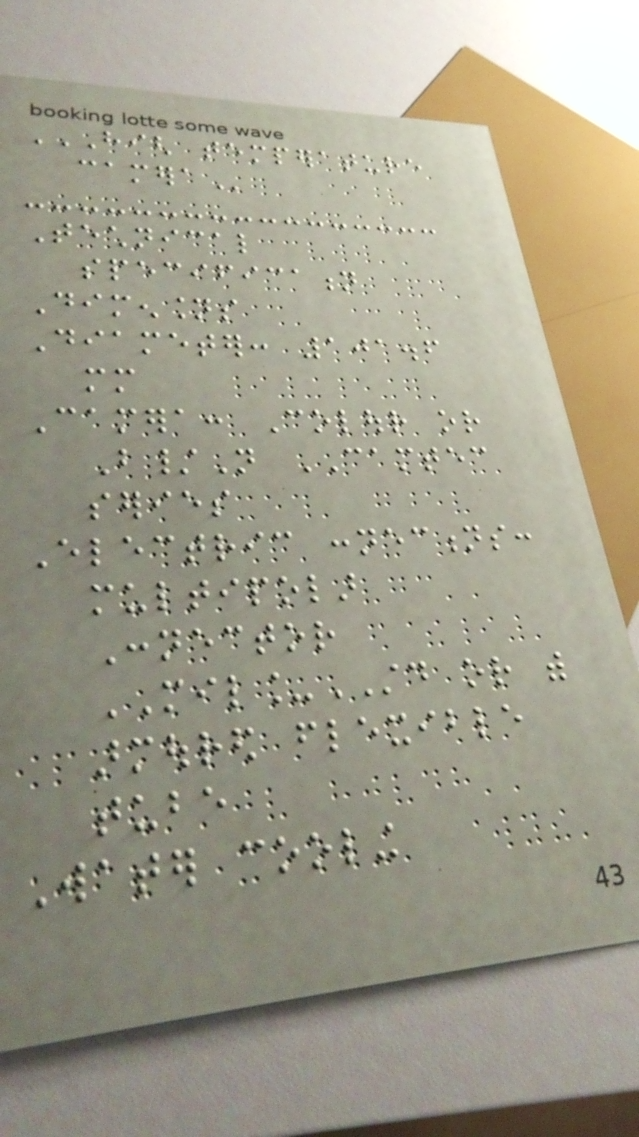HIGH TEMPERATURE
CAMERA
Technical
specification
Dimensions
Diameter: 101.6
mm
Camera: Colour or
B/N CAMTEC
series
Electric connections:
multipolar
Connector
MIL_STD or with
armoured flexible
tube
Water cooling
